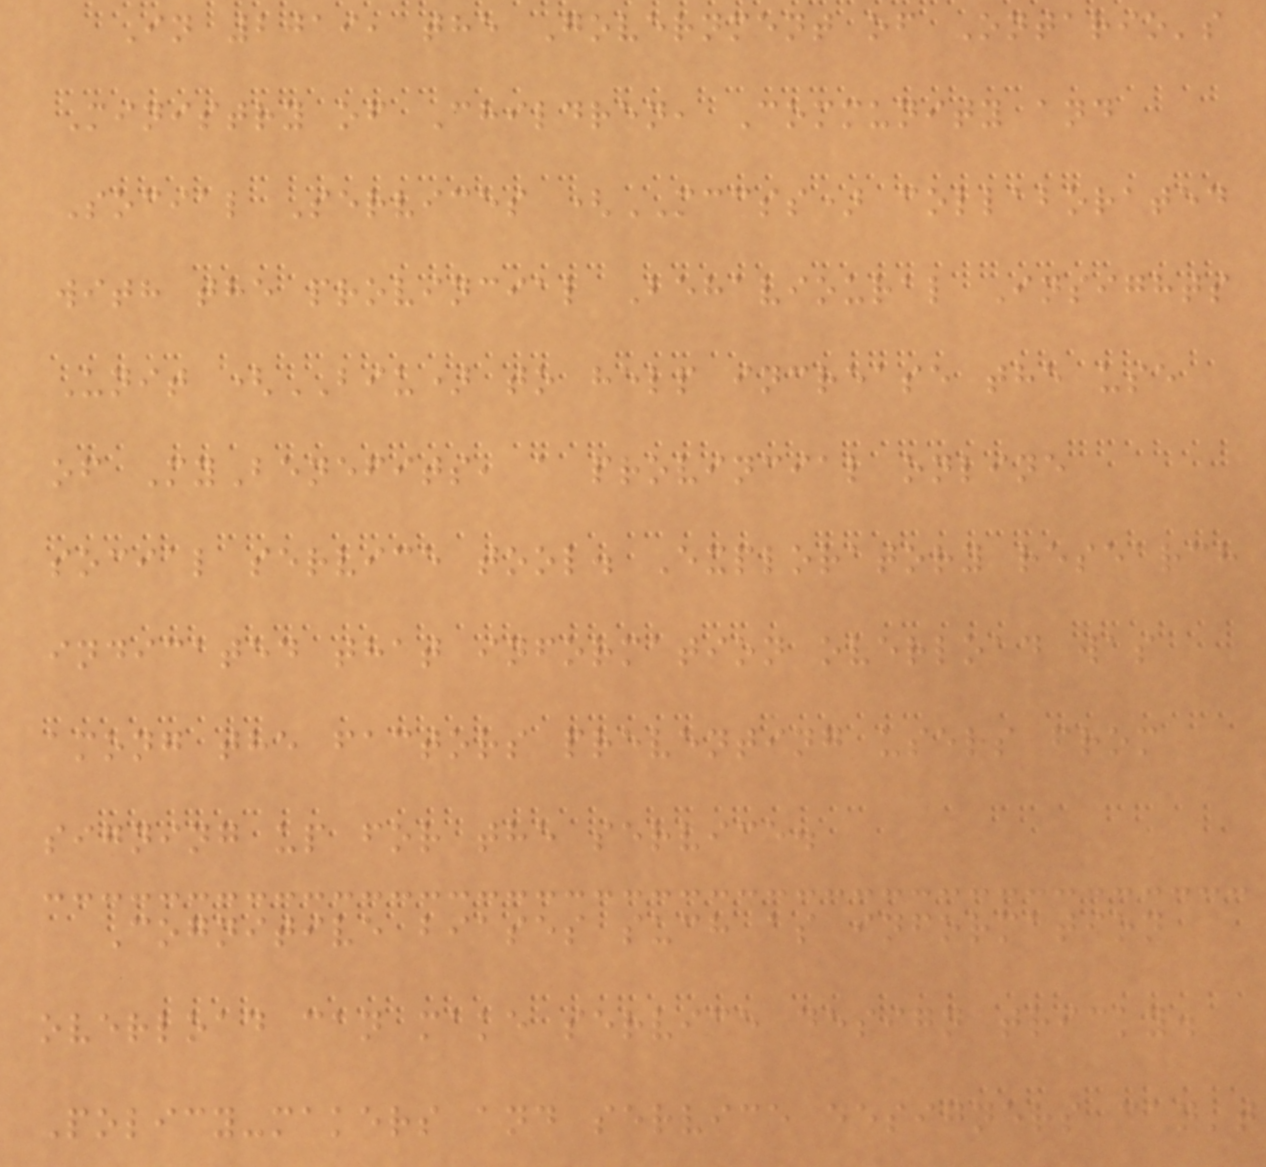In 2019, the Government of Ontario's
Ministry of Children, Community and
Social Services (MCCSS) collaborated
with the provincial Behavioural Insights
Unit (BIU) to help increase the use
of MyBenefits, a provincial online
social service tool. Exploratory research
indicated that information overload was
among the factors preventing users from
signing up for the service.
Cognitive biases such as information
overload can make service design tricky.
Policy-makers and service designers can't
